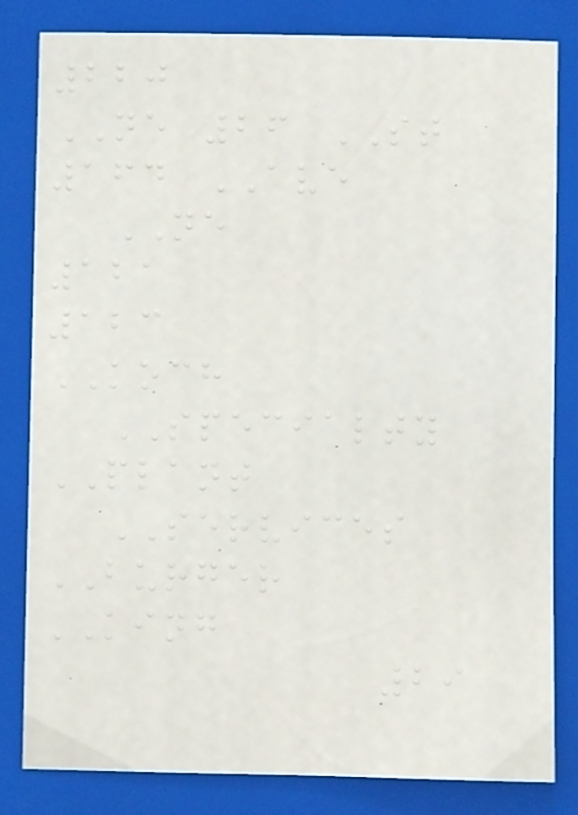220
NE 26 ST
164 AVE
NE
121
123
KOCH
SPECIALTY
PLANT
SERVICES
BURGER
KING
29
